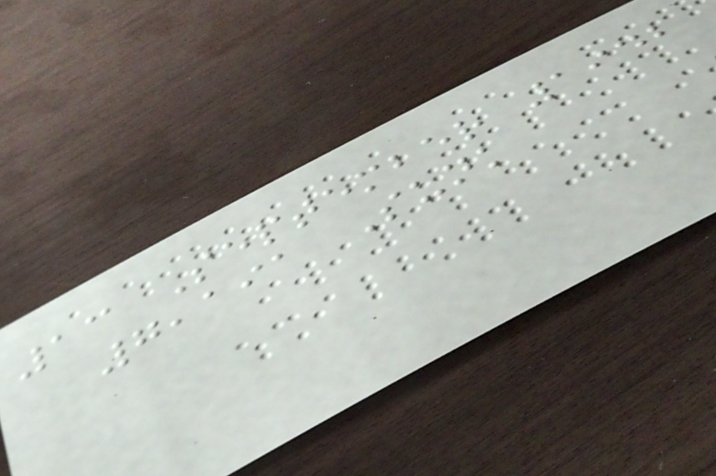13 September 1942
7,191 Sunk
